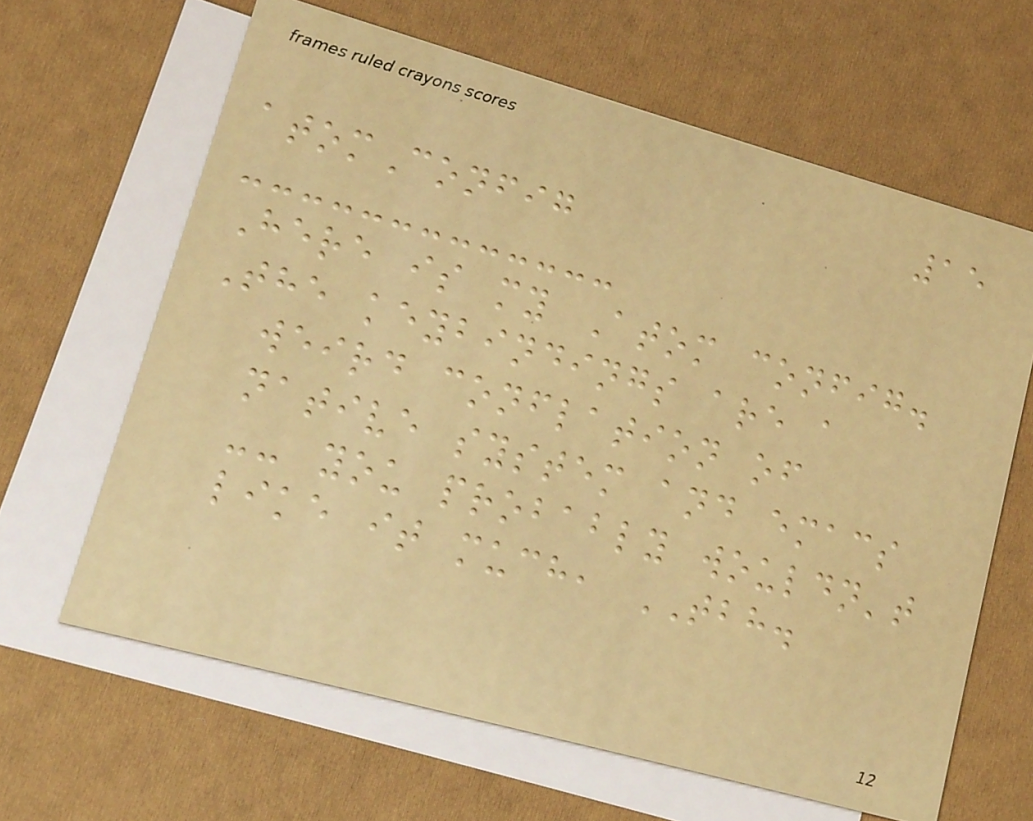15
atomConfig
Here is my Atom config.
The keybindings are a
weird conflation of
native system and emacs
-- you probably wouldn't
like it much, TBH.
